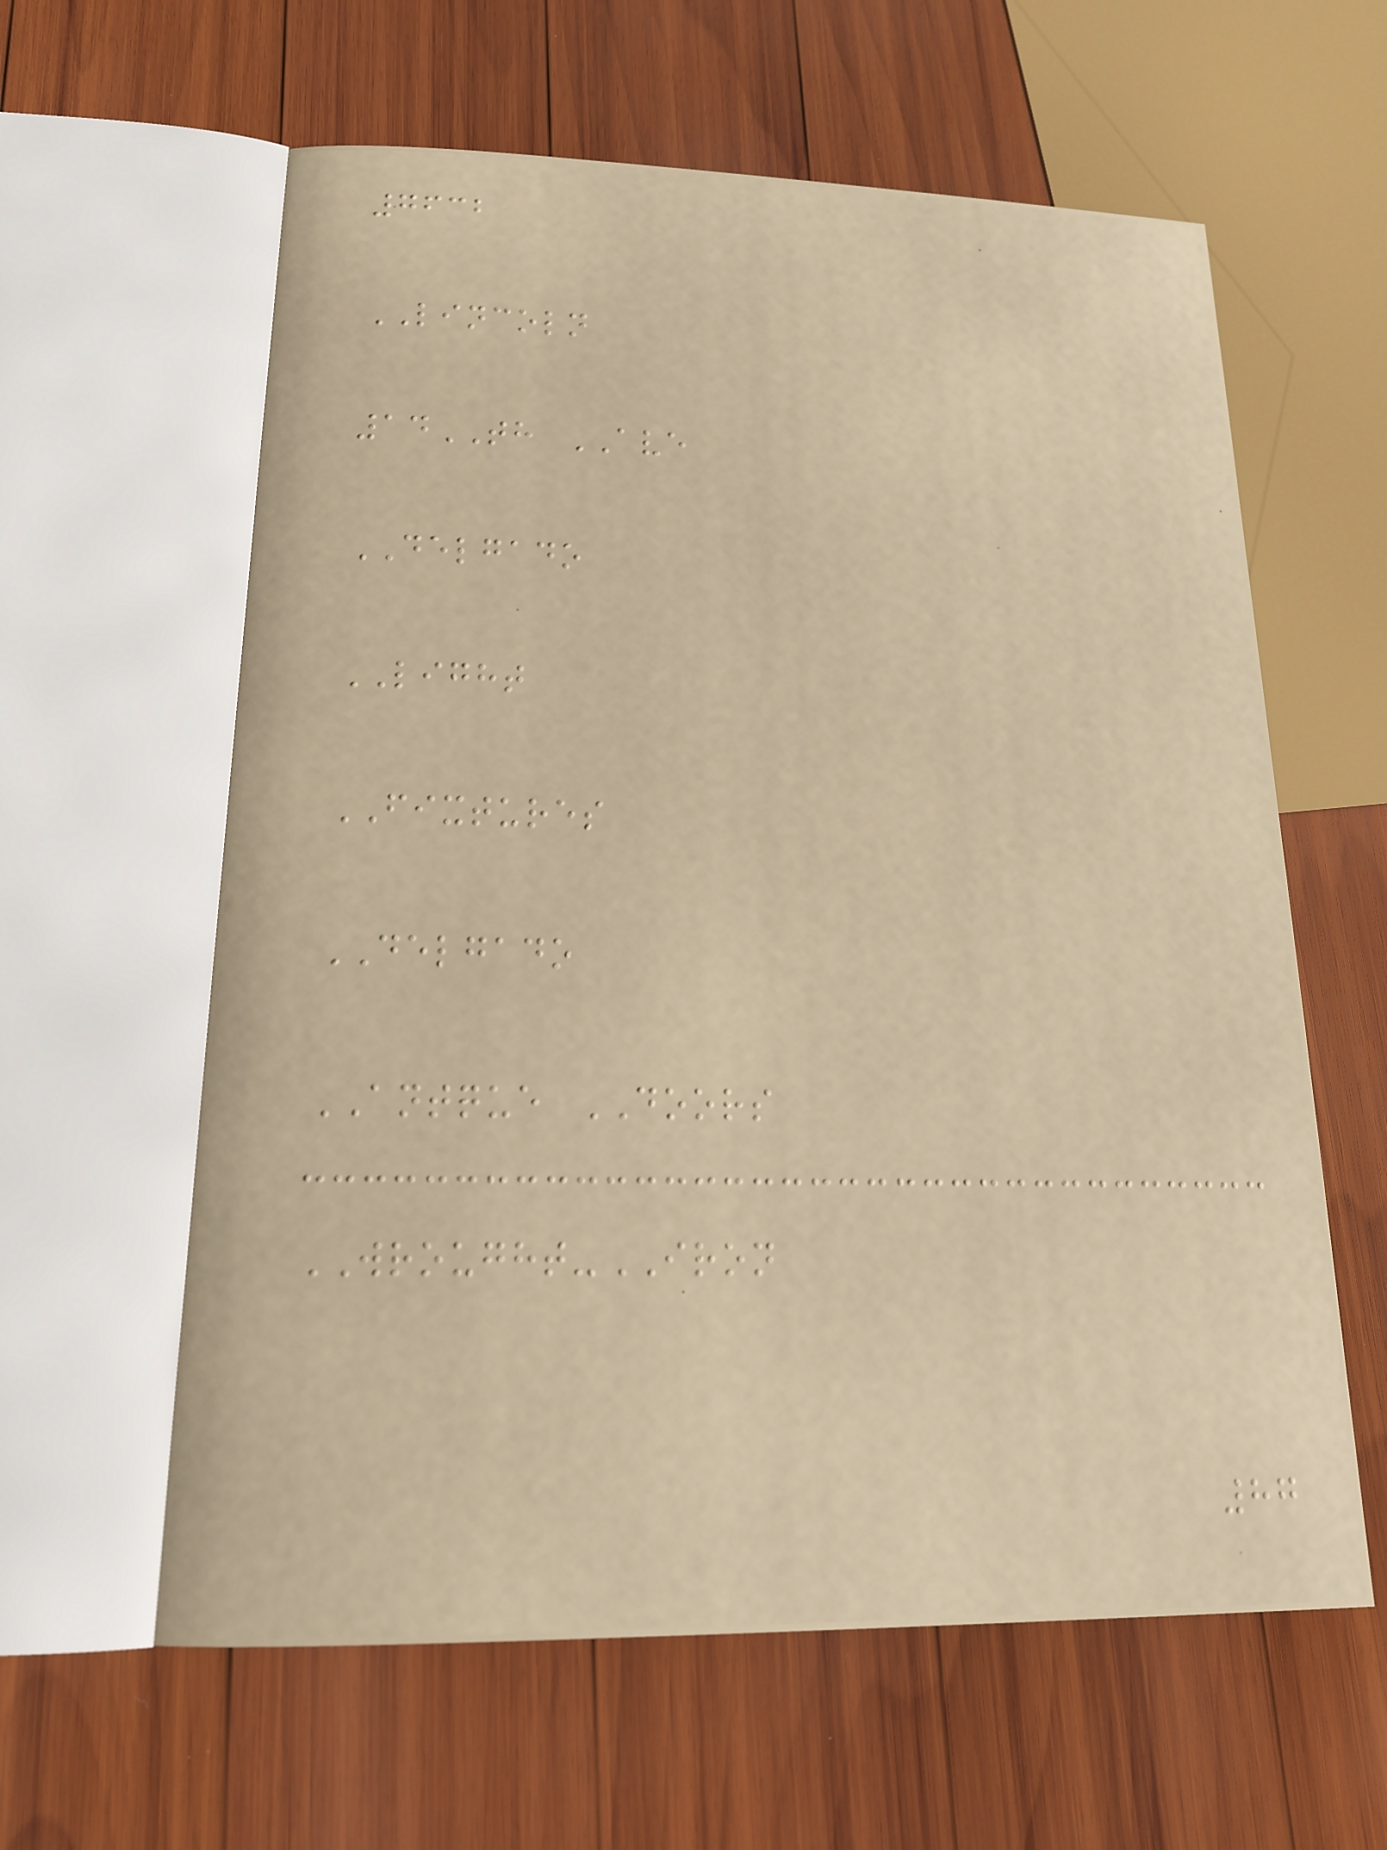7632
LINCOLN
14TH AVE
DELGADO
LIGHT
FIXTURES
DELGADO
ANTQUE DOORS
WROUGHT-IRON
87
